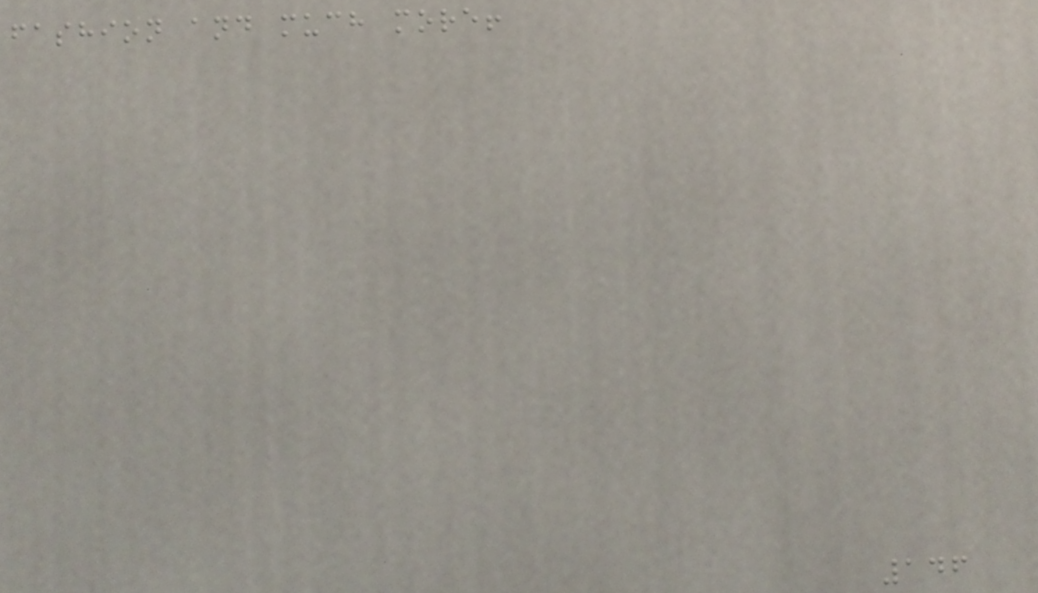fashion and much more!
146
